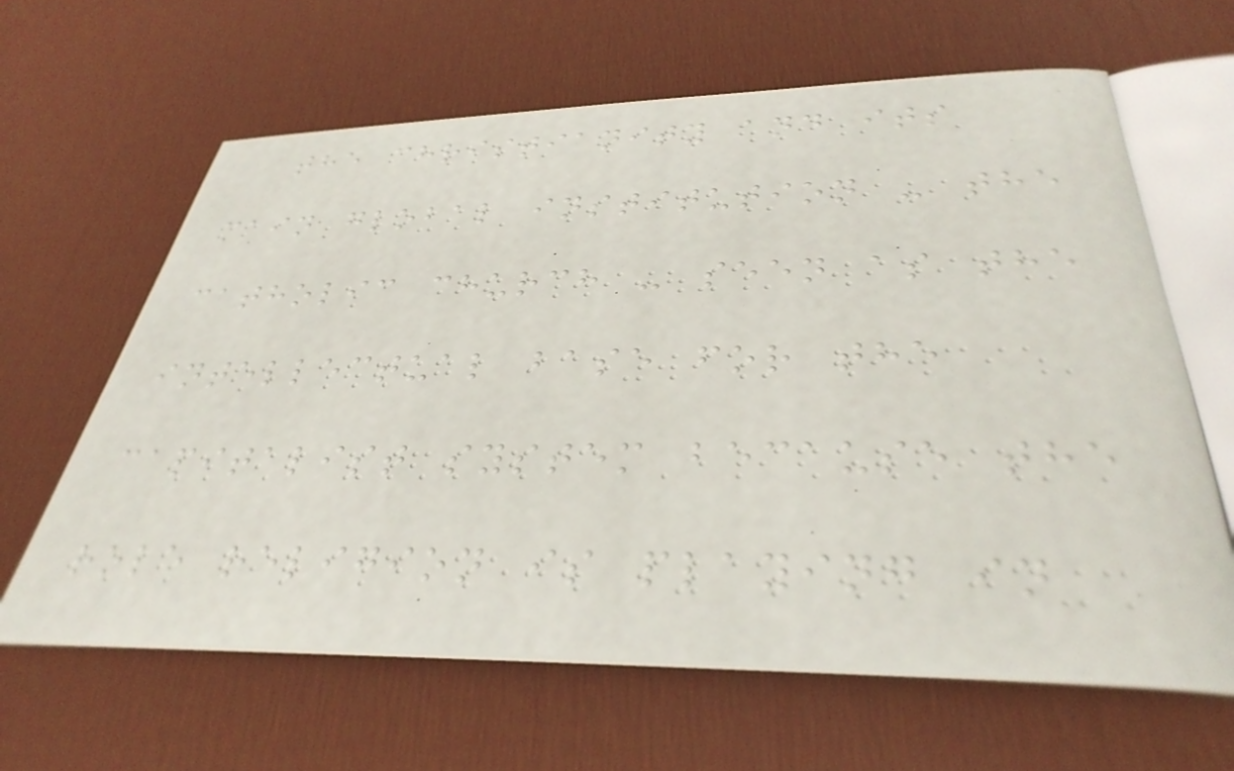the christianity and its
main global institution - the
catholic church - seen as the
intellectual base for the
capitalist system because the
role religion is playing in
